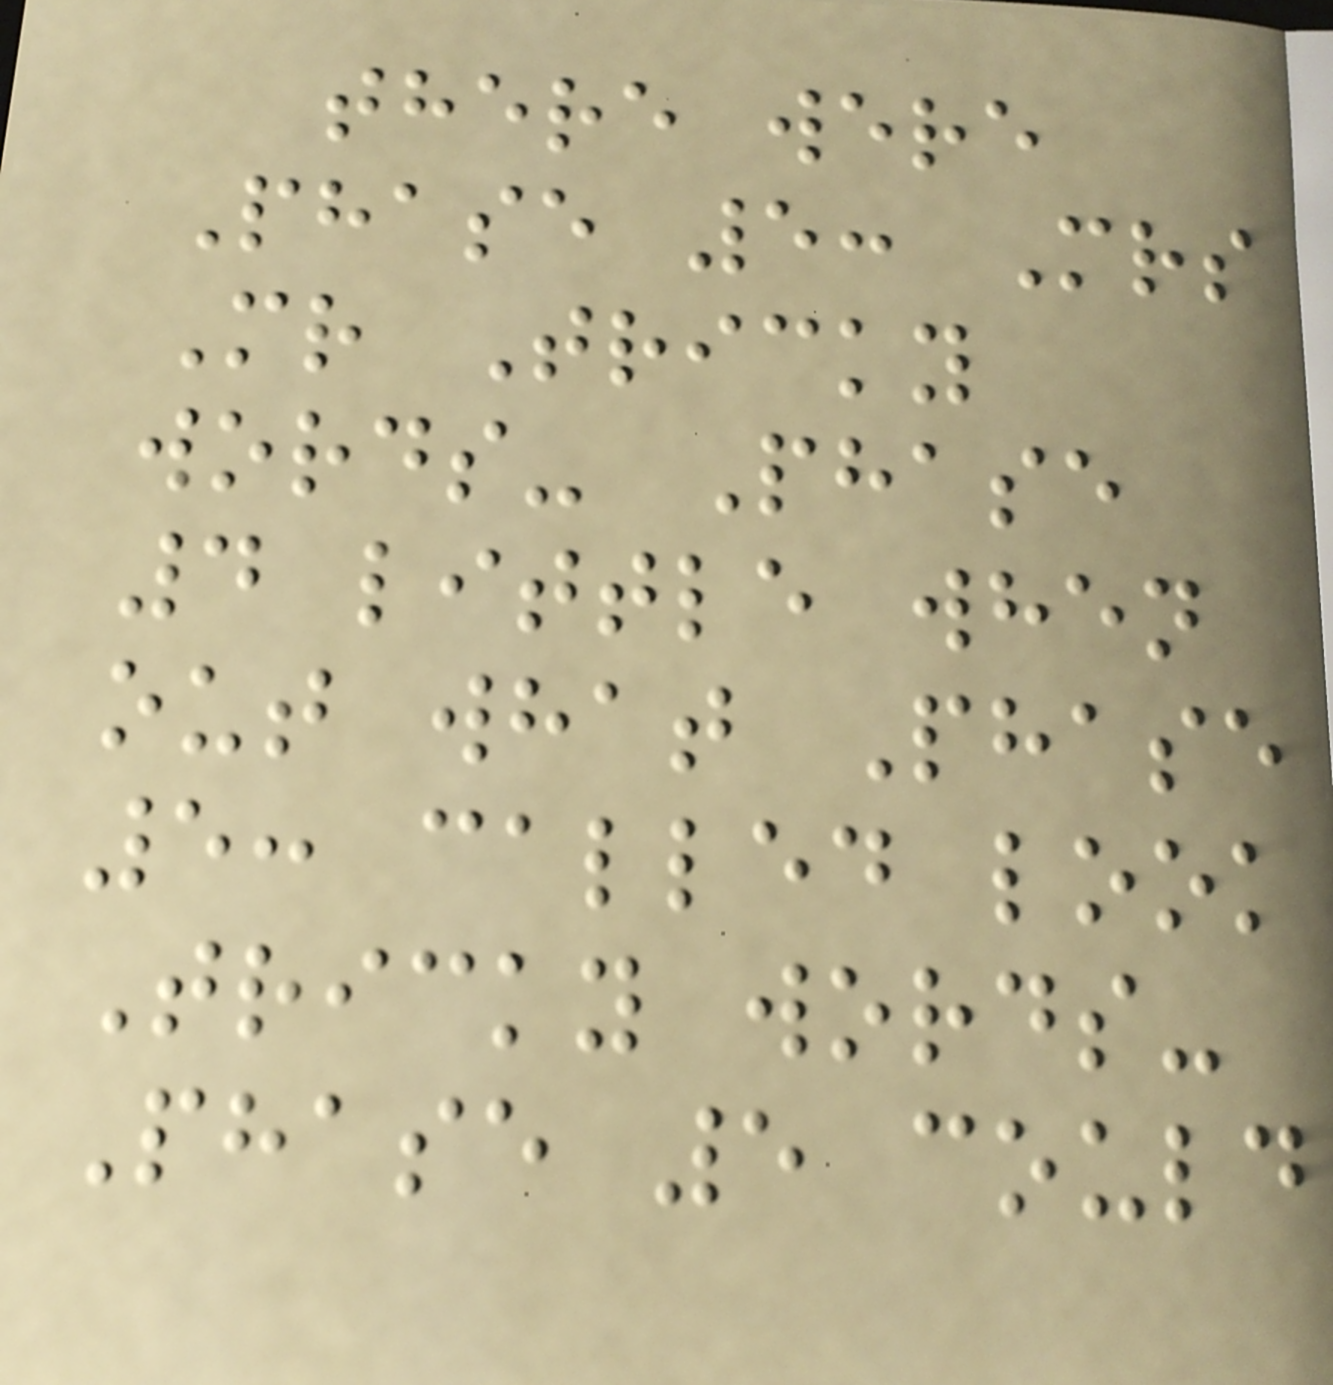there were
Phase 5: Mrs
Mr Tricky
words- Phase
4 little when
out what Phase
5: called look
Tricky words-
Phase 5 could
